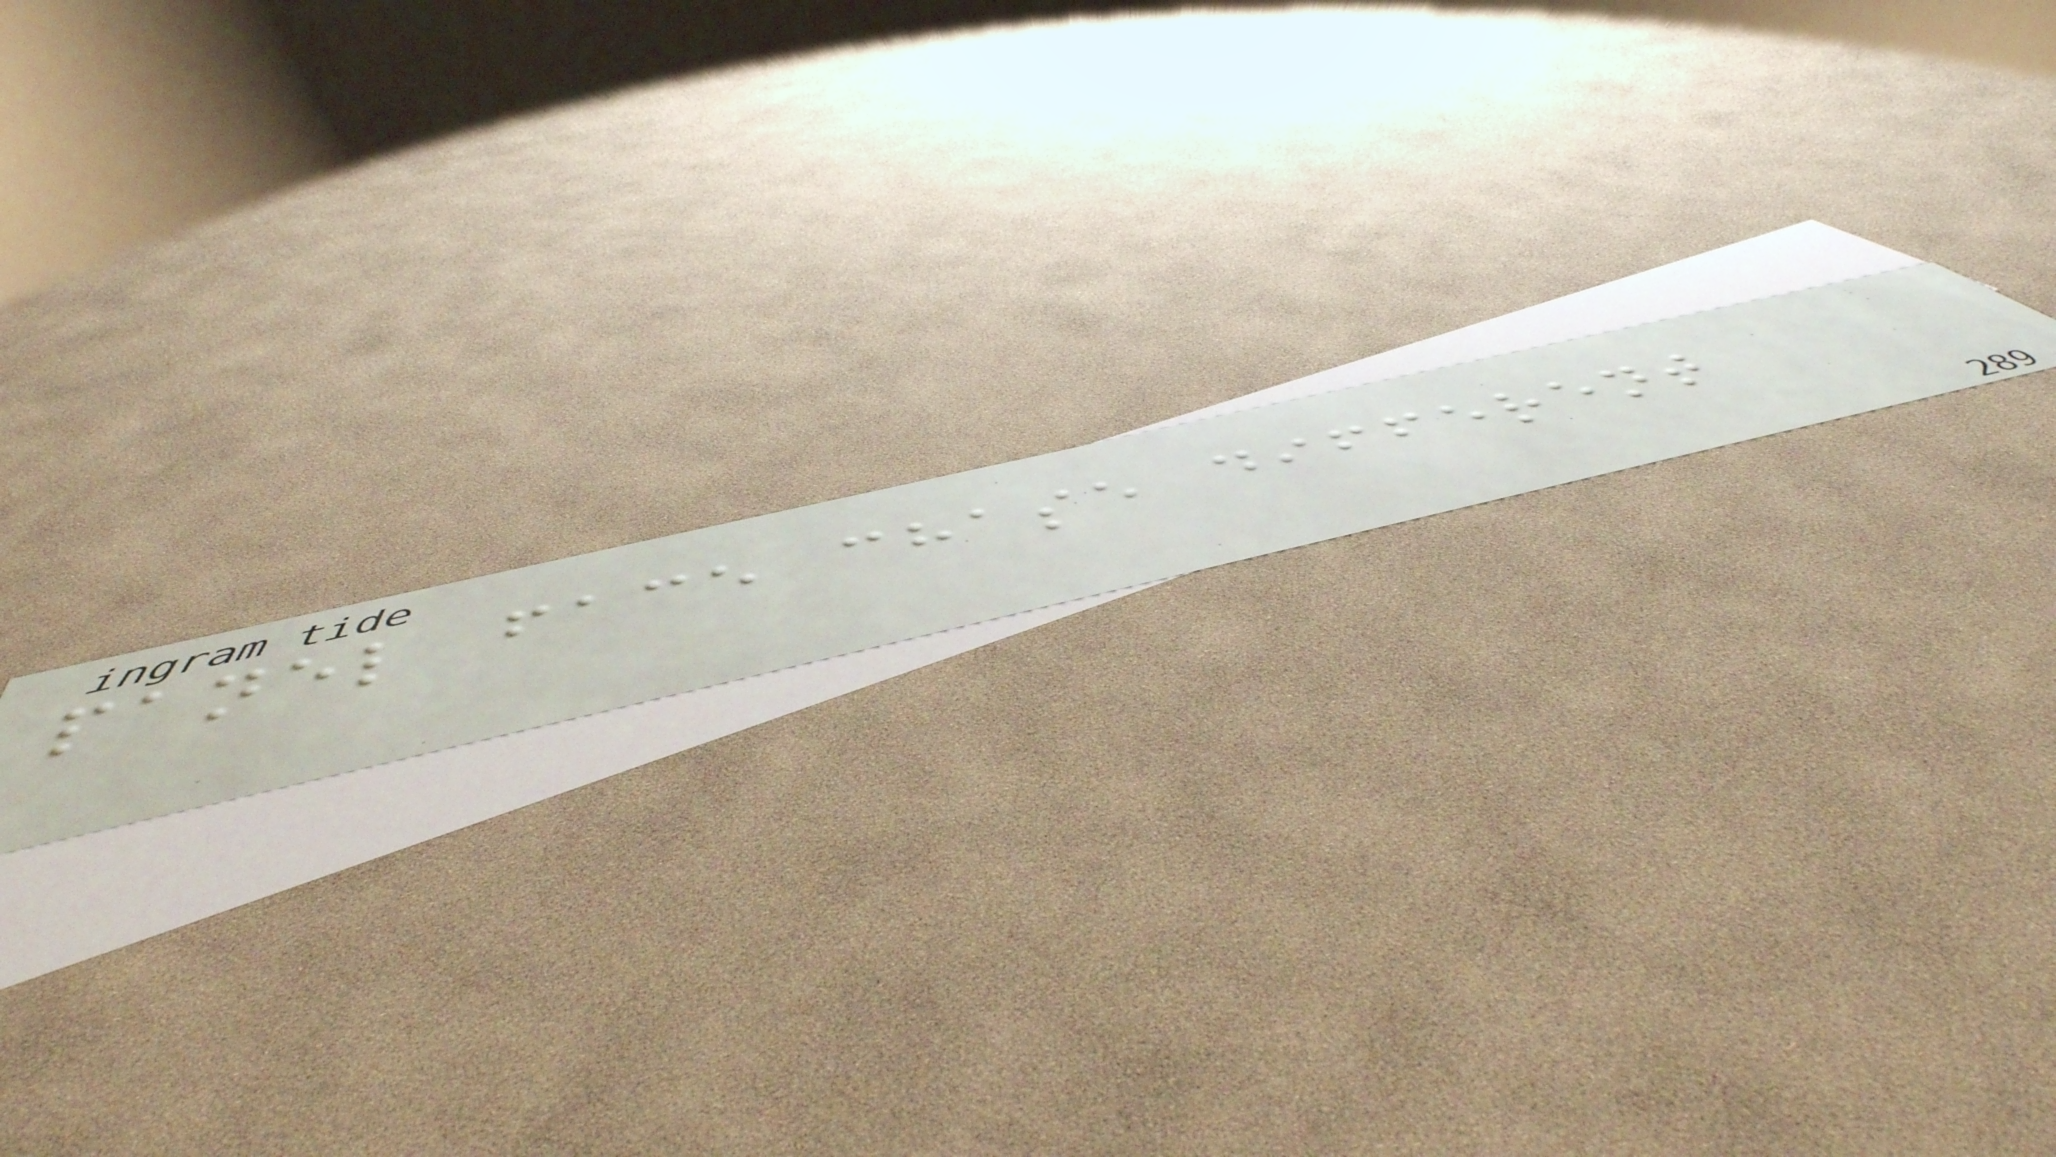panel face chase different
